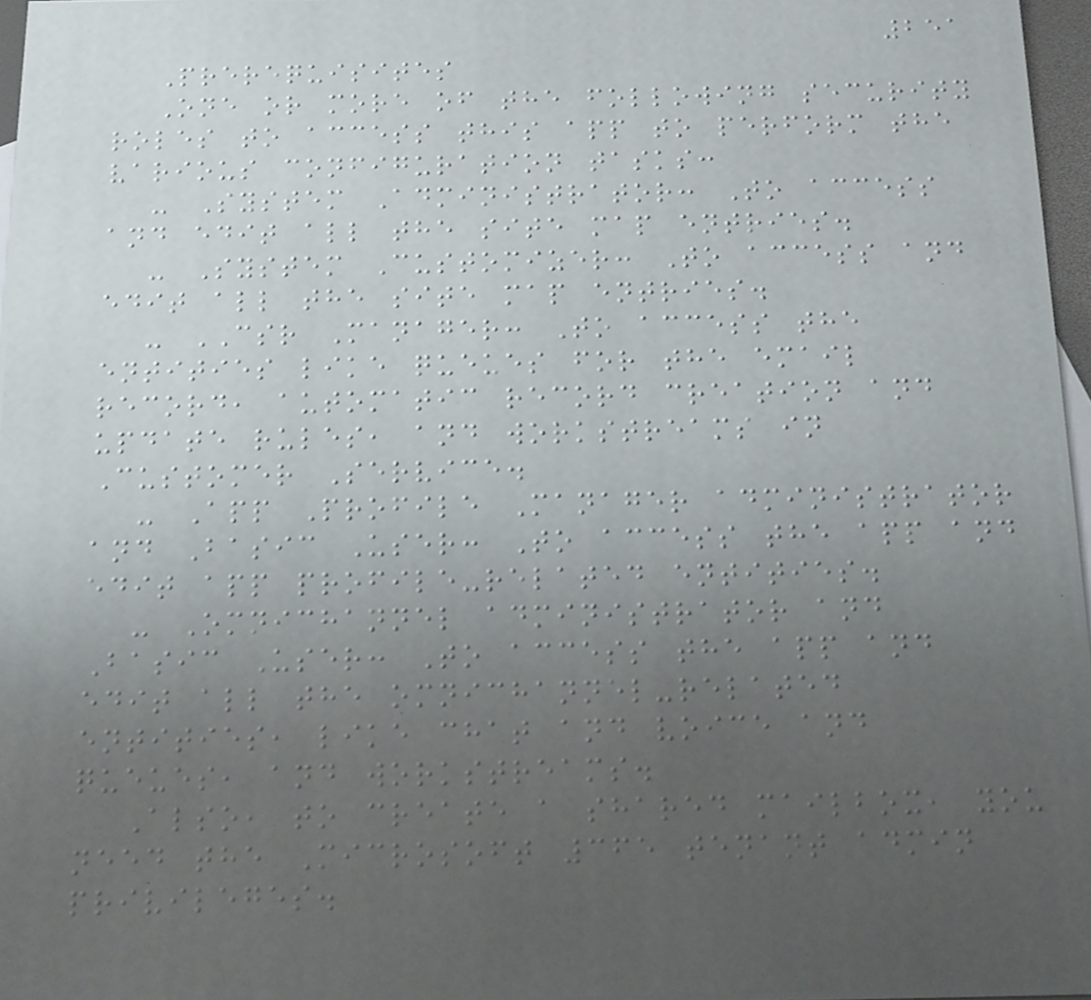251
Prerequisites
One or more of the following security
roles to access this app to perform the
various configuration tasks:
- System Administrator: To access
and edit all the site map entries.
- System Customizer: To access and
edit all the site map entries.
- CSR Manager: To access the
entities like queues for the email
record, automatic record creation and
update rules, and workstreams in
Customer Service.
- App Profile Manager administrator
and Basic User: To access the app and
edit app profile-related entities.
- Omnichannel administrator and
Basic User: To access the app and
edit all the omnichannel-related
entities, like chat and voice and
queues, and workstreams.
Also, to create a shared mailbox, you
need the Microsoft 365 tenant admin
privileges.
